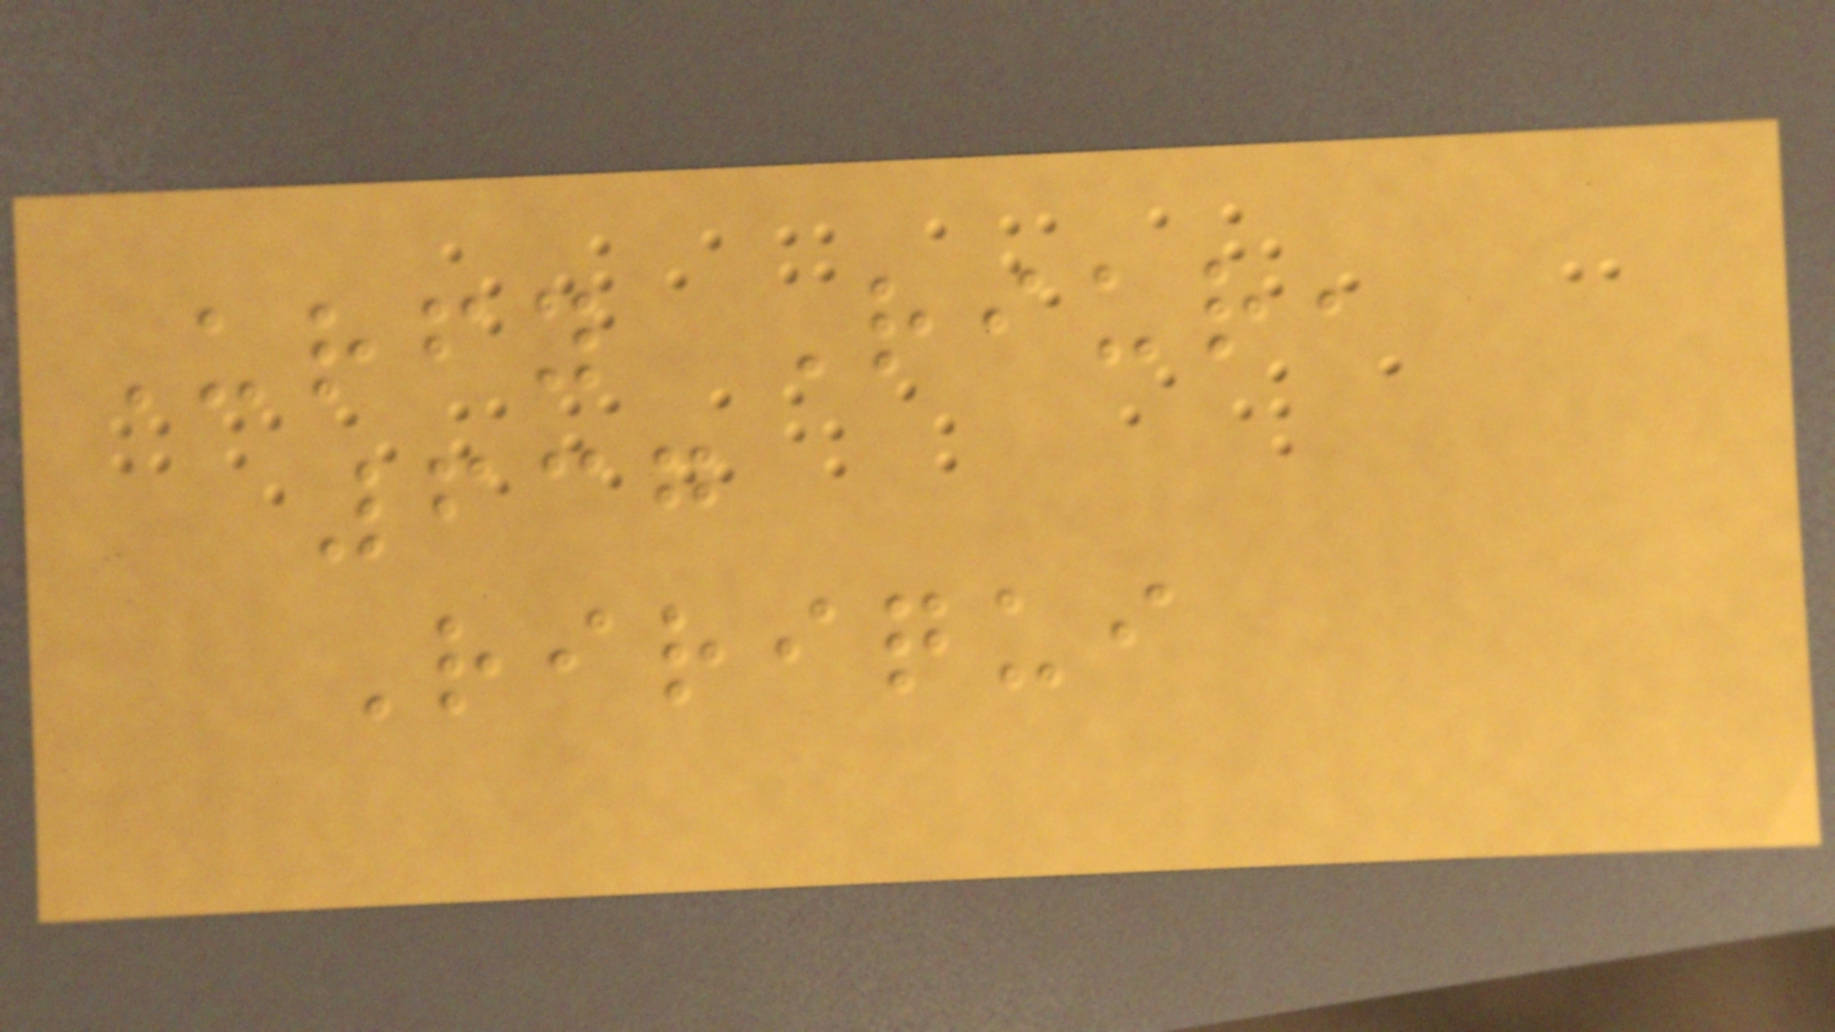Urfy Riur,
637
Ririqui
